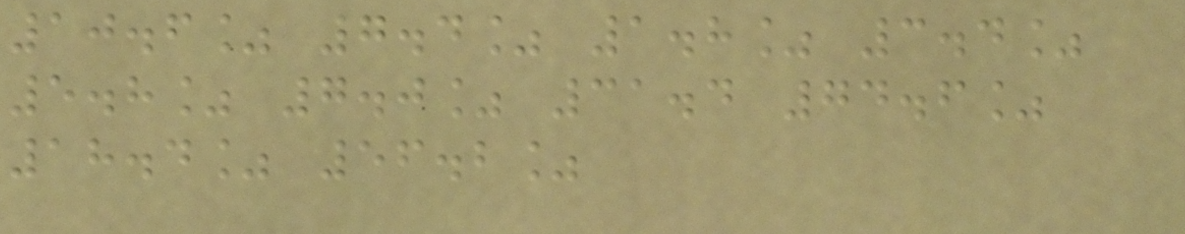10.6% 7.4% 1.8% 3.4%
5.8% 7.0% 31.4 74.6%
18.4% 56.2%
